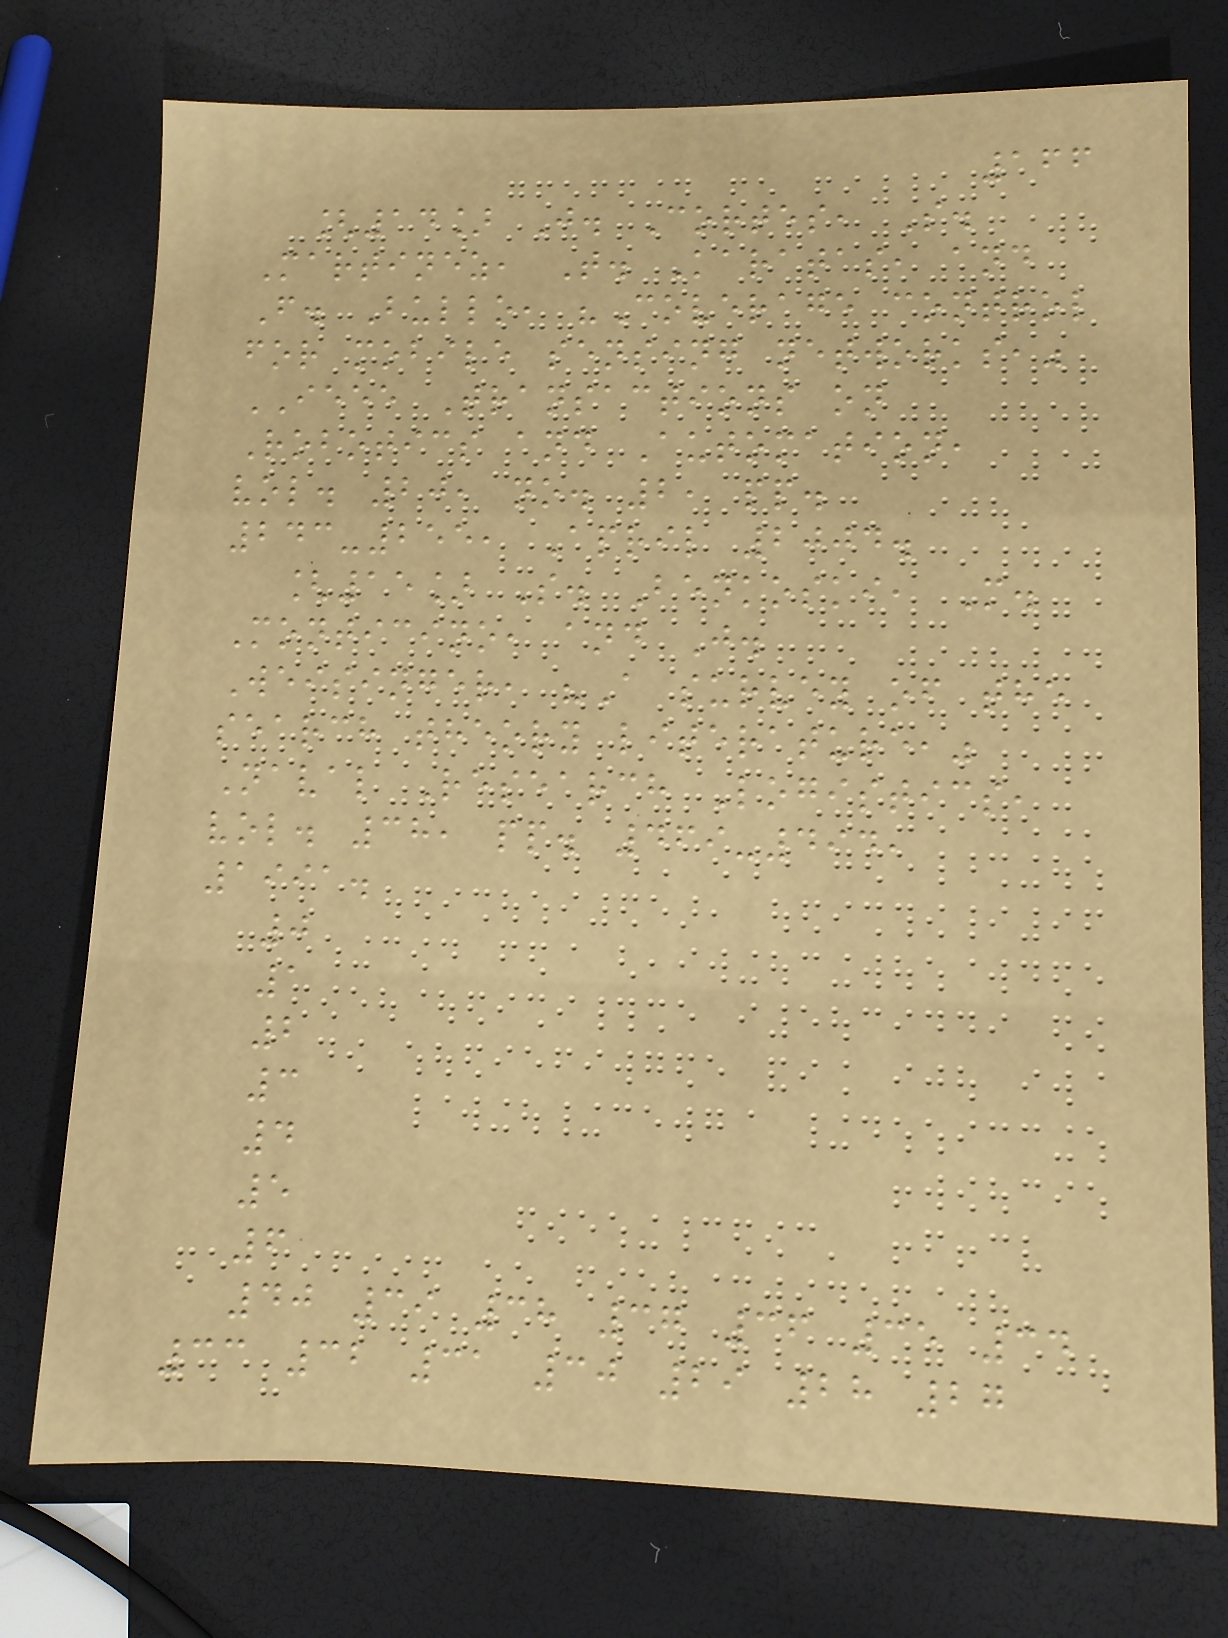166
[14] J. Cortes, S.
Martinez, T. Karatas, and
F. Bullo, "Coverage control
for mobile sensing networks,"
IEEE Transactions on
Robotics and Automation,
vol. 20, no. 2, pp.
243-255, April 2004.
[15] S. Benkoski, M.
Monticino, and J.
Weisinger, "A survey of the
search theory literature,"
Naval Research Logistics,
vol. 38, pp. 469-494,
1991.
0
1
2
3
4
5
6
40 39 38 37 36 35 34
33 32 31 30 29 28 27
